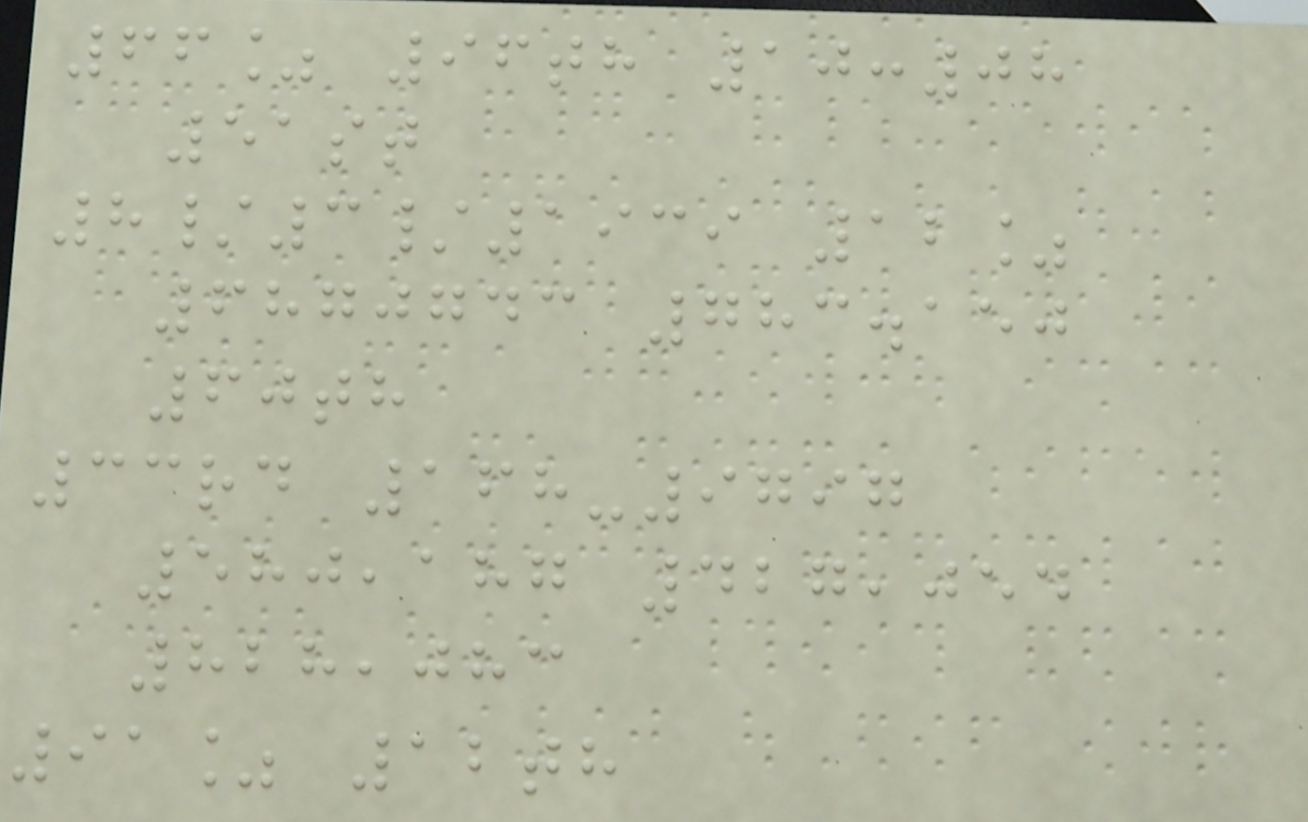66% 96th 10:08
51st
8/3/1939 12%
6870743 783.150
60th
33rd 168-9797
580,187 427,054
828,083
91% 12th
